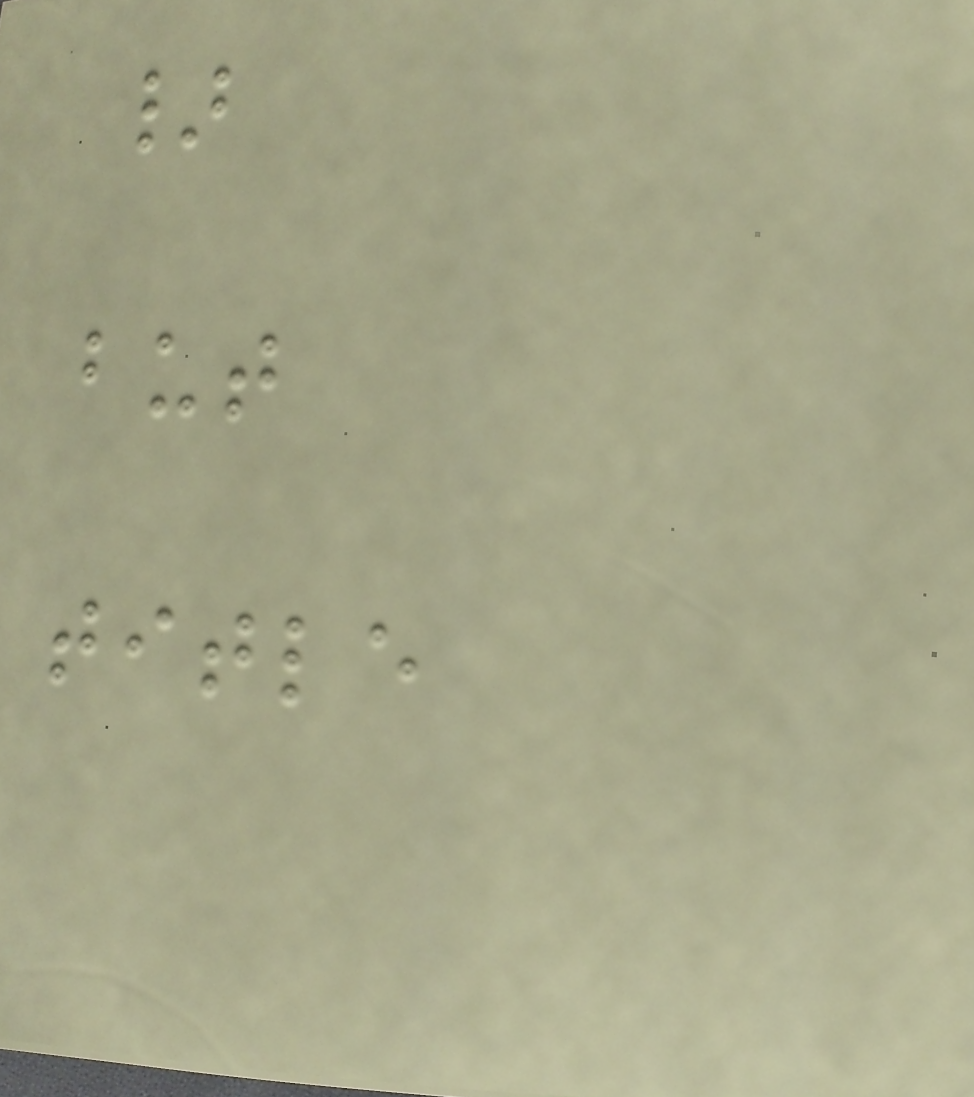}
but
title
